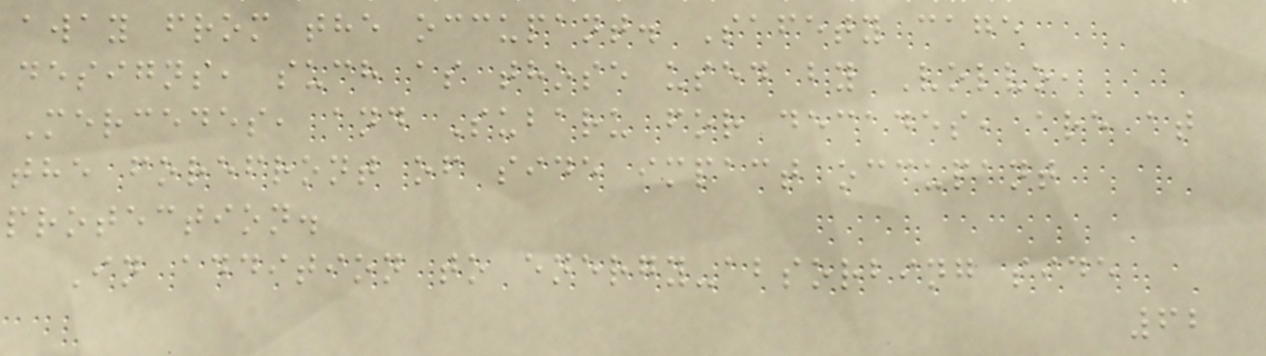away from the occupant. Safety cage
designs, such as those used by Volvo,
Mercedes, and Subaru for decades, are at
the forefront of side impact occupant
protection.
In addition to energy-absorbing side
62
